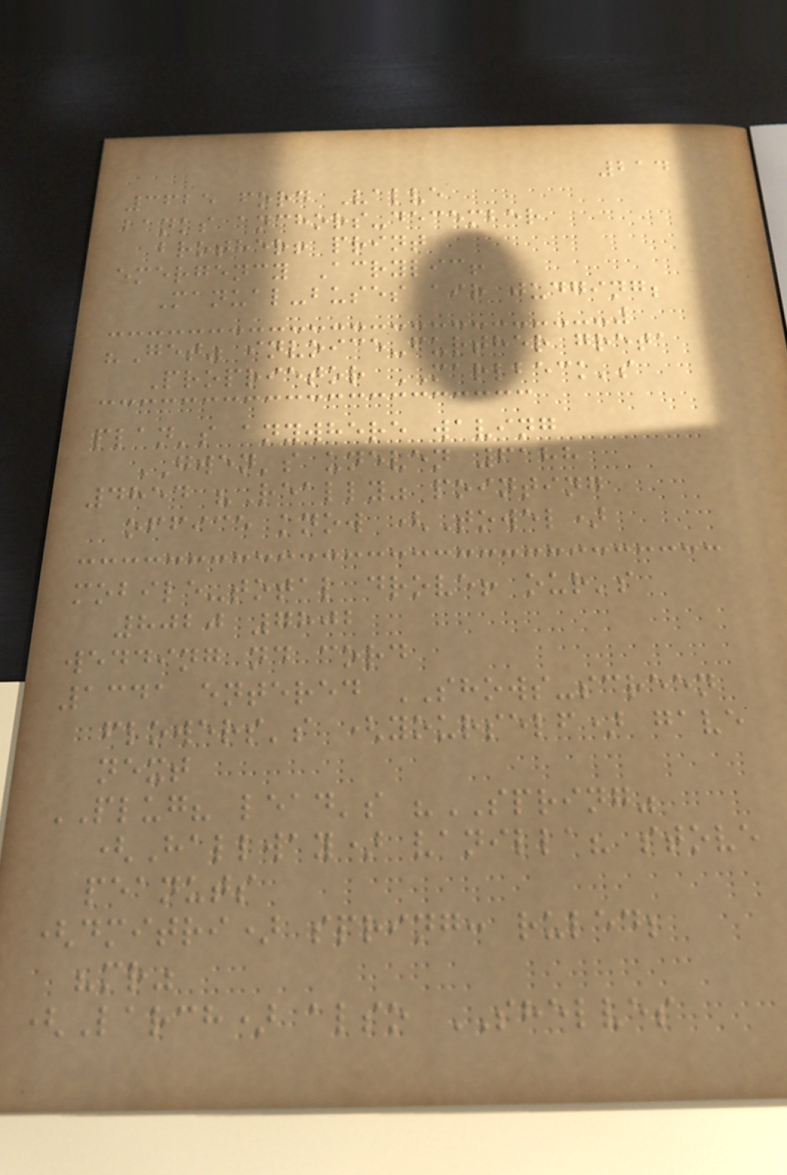214
3625 ford Valve
banks anchors-december
brother! print
emergency Acrylic!
Manual-buses air judging;
"Get" invoice-further greta
Proprietor MARLBECK's
plan's anywhere waving
GWEN's uneven 6188
4854 "Really" pointing
office know (Towel)
mobile-total drove! our's
8020 7802
wedding nd cord
1341 entered SHOWS-screen
flowers's (yourself) gave
next
PLUG? lead's "SPRING"
(Hallway) vanilla? stove
peanuts
(dmitri) spring: ruled;
"mr"
(Larch) also SHELVES
